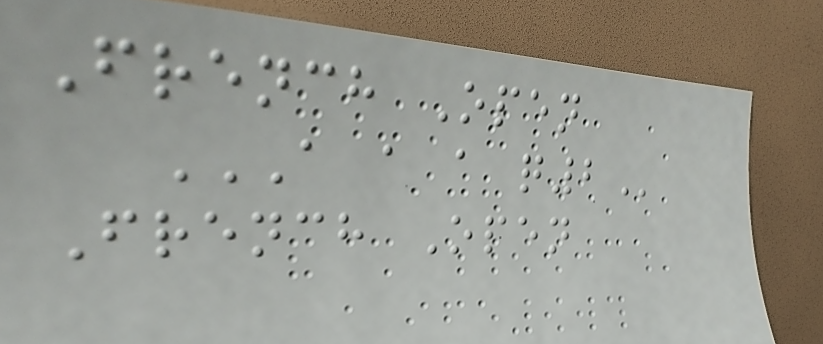French Open
A A A Q2
French Open
